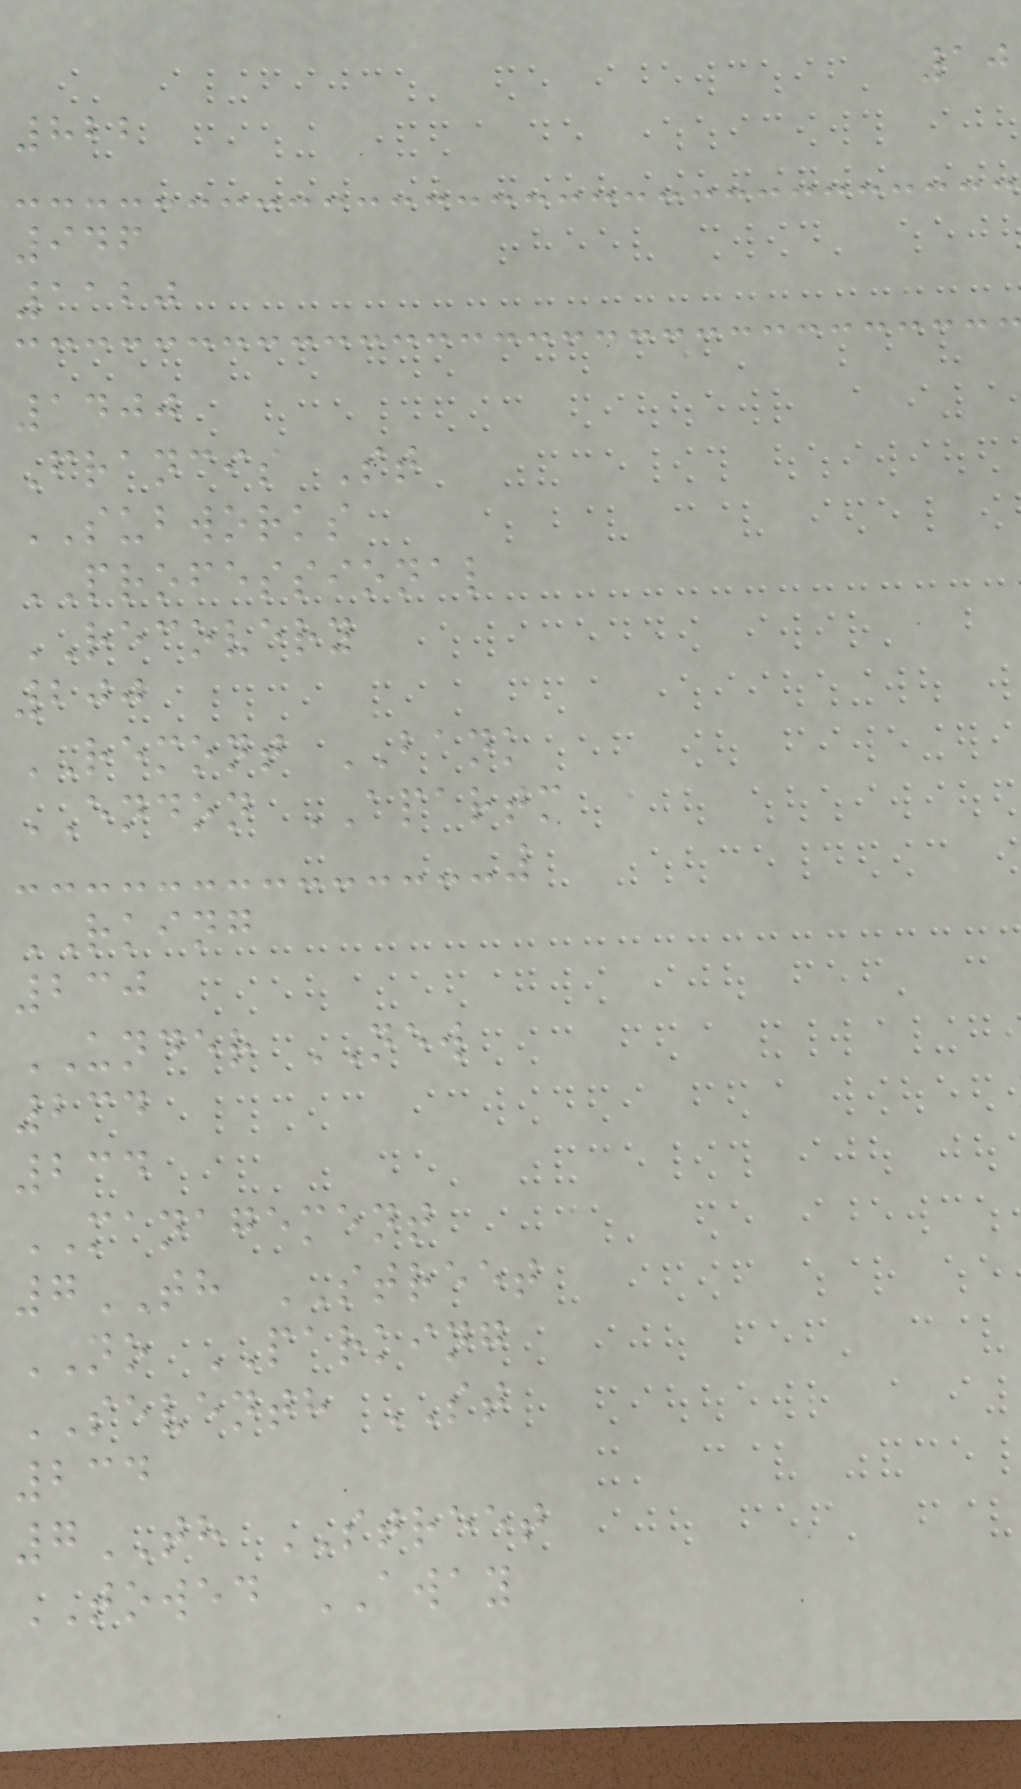10
822
946
1120
1400
Francis St
SUBWORKS
PROFESSIONAL
RECOVERY
200
REMONT BANK
ENDON APARTM
RKING
230
UNDER NEW
234
234
MANAGEMENT
7TH STREET
NO PARKING
SEVENTH ST
234
7TH STREET
TOWED AWAY
